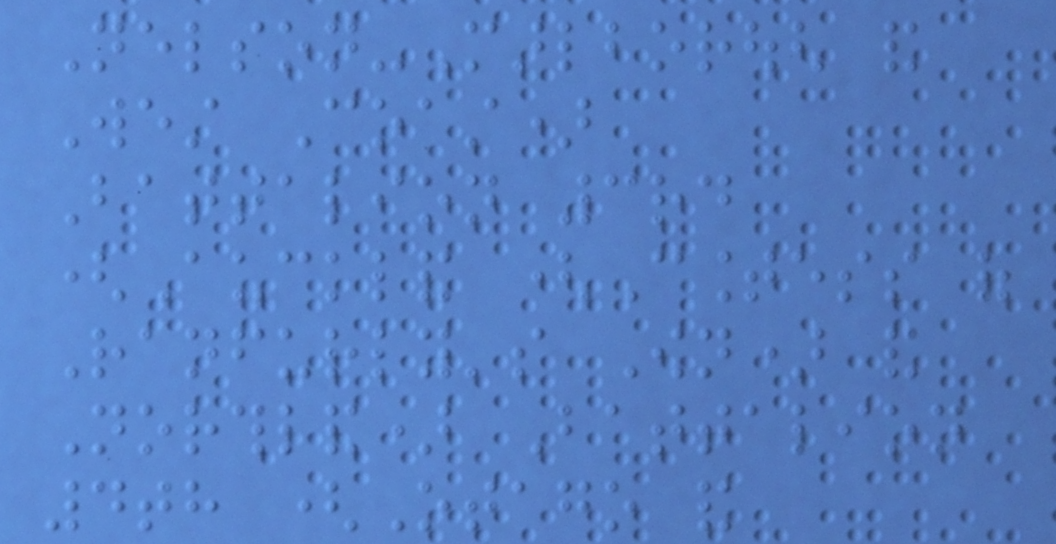Nelson-Marlborough and
West Coast)
Battalion 3rd
(Auckland (Countess of
Ranfurly's Own) and
Northland) Battalion
4th (Otago and
